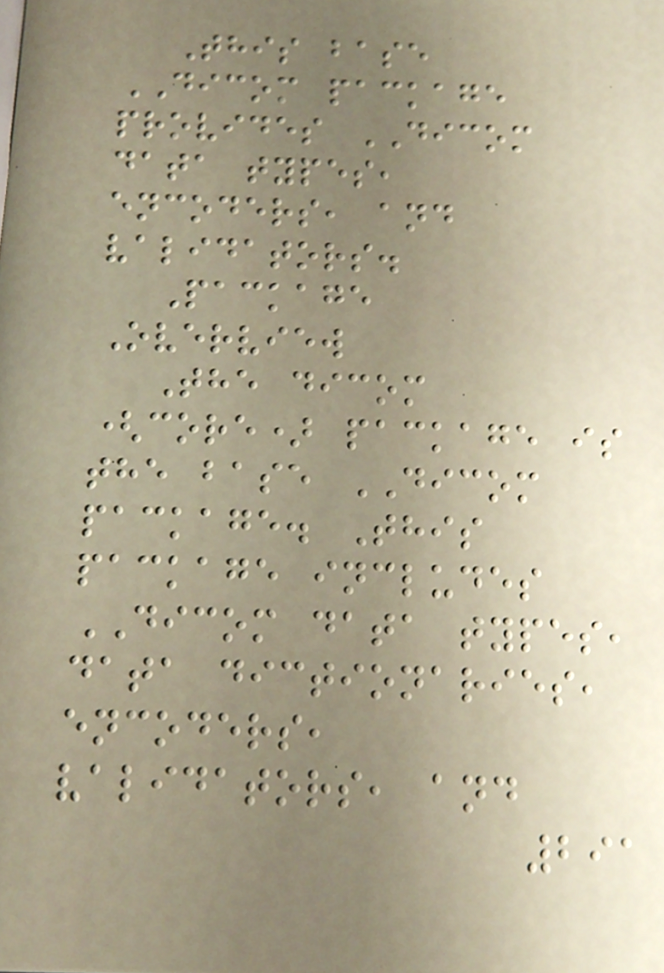This base
DICOM package
provides DICOM
data types,
encoders, and
validators.
Package
Overview
The dicom
(core) package is
the base DICOM
package. This
package includes
DICOM data types,
data dictionaries,
encoders,
validators, and
291
